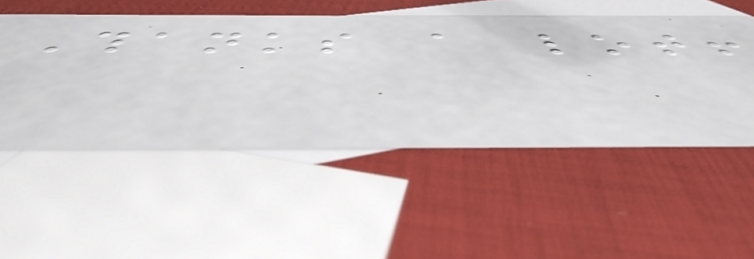Thanks a lot!
